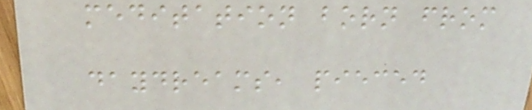meditation born from
daydreams, pieced
